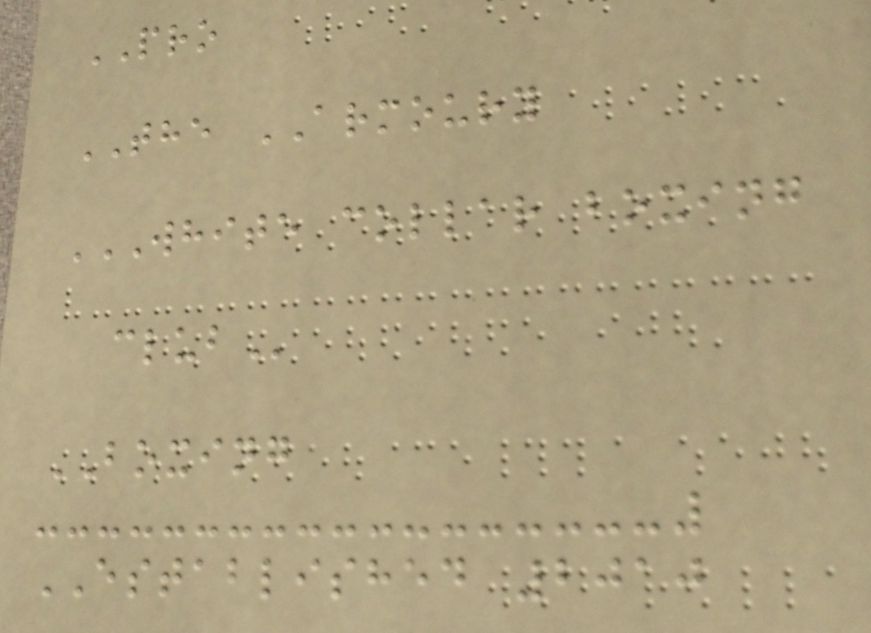PRO
THE ARMOURY
WHITE COLLAR BOXING
CLUB
BOXING
ESTABLISHED 2010
